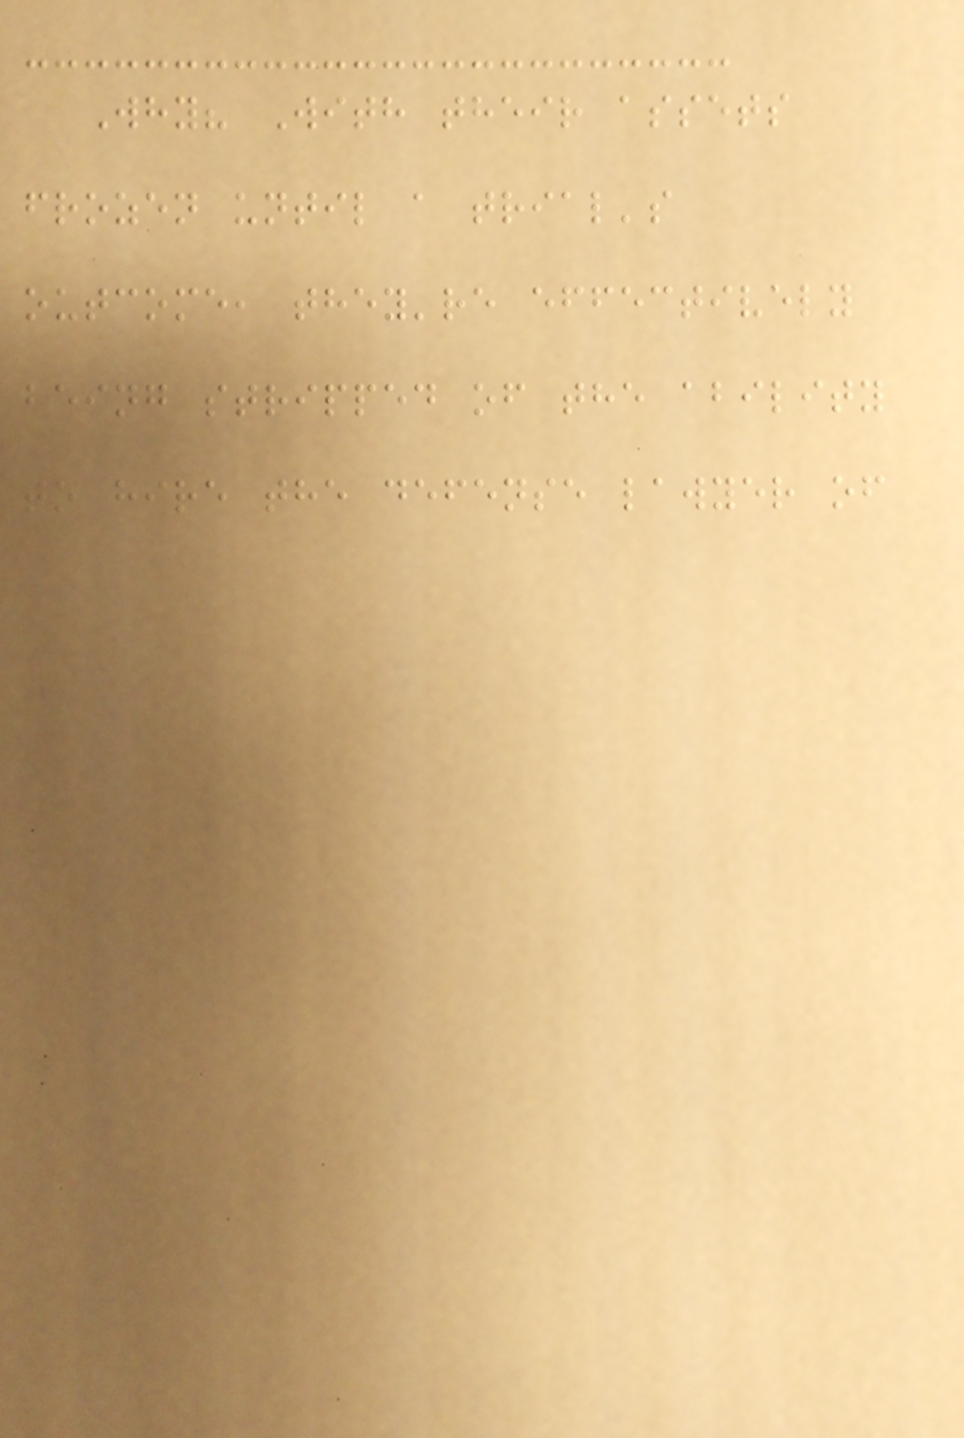Why? With their assets
frozen until a trial's
outcome, they're effectively
being stripped of the ability
to hire the defense lawyer of
